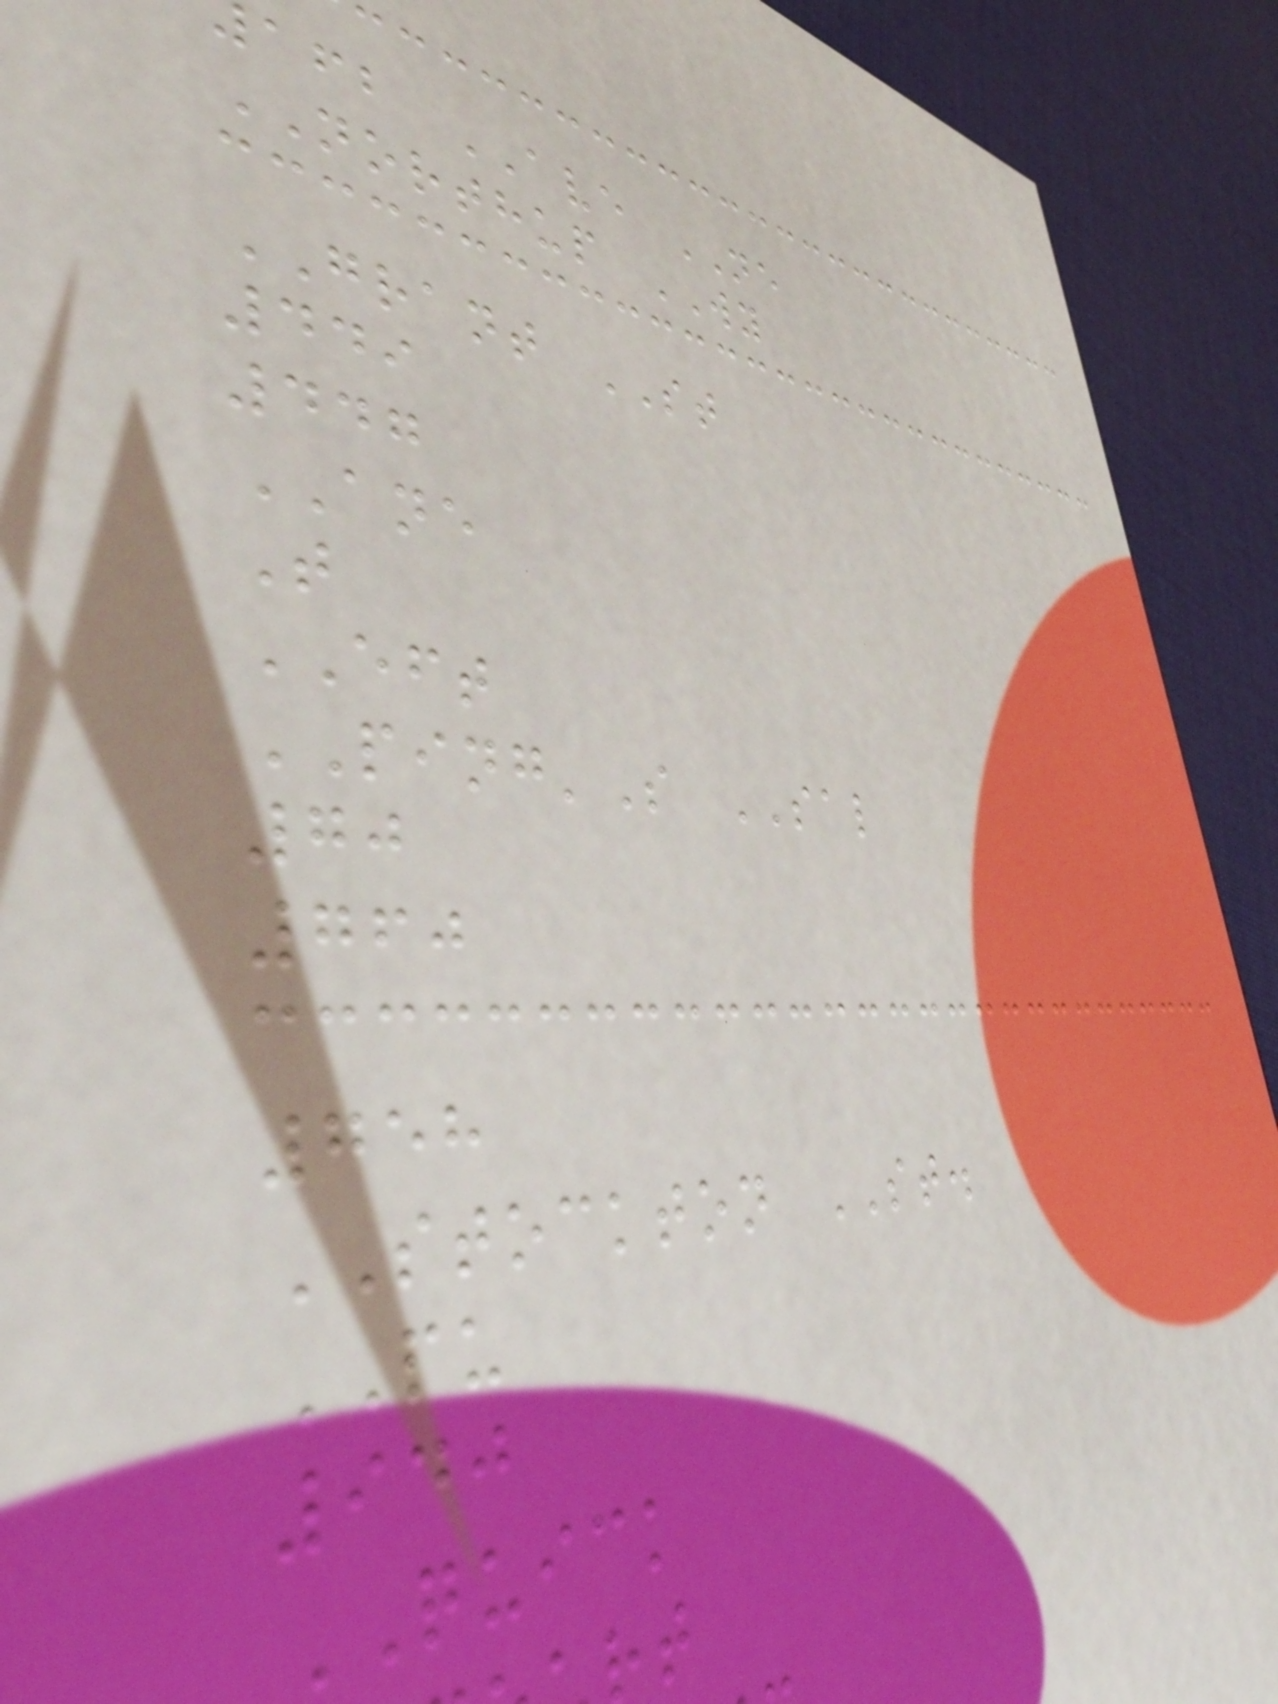afb AVE NE
NORTHUP WY
GRANT ST
449
447
ANE
T
EFT
PING'S SAL
70
760
758
STOCKTON ST.
PU
940
QUICK
